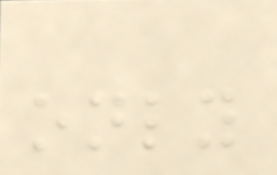only
